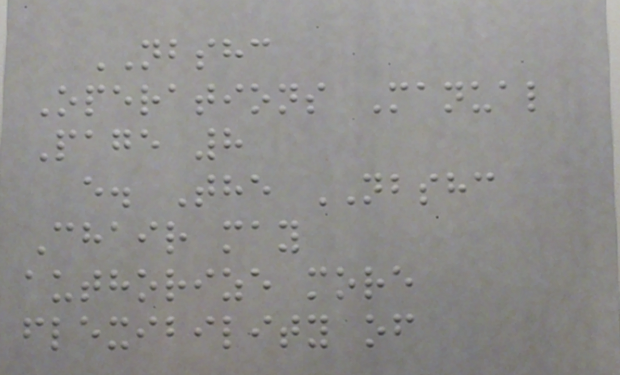NBSHC
Operations Manual
Page 8
e. The NBSHC
Chair may
authorize more
flexibility of
